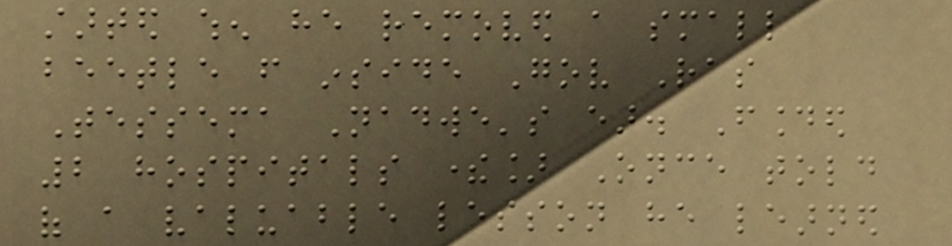started when he removed a small
beetle from inside Gov Ras
Tessema Nadwe's ear. Founded
2 hospitals there] Once told
of a valuable lesson he learned
